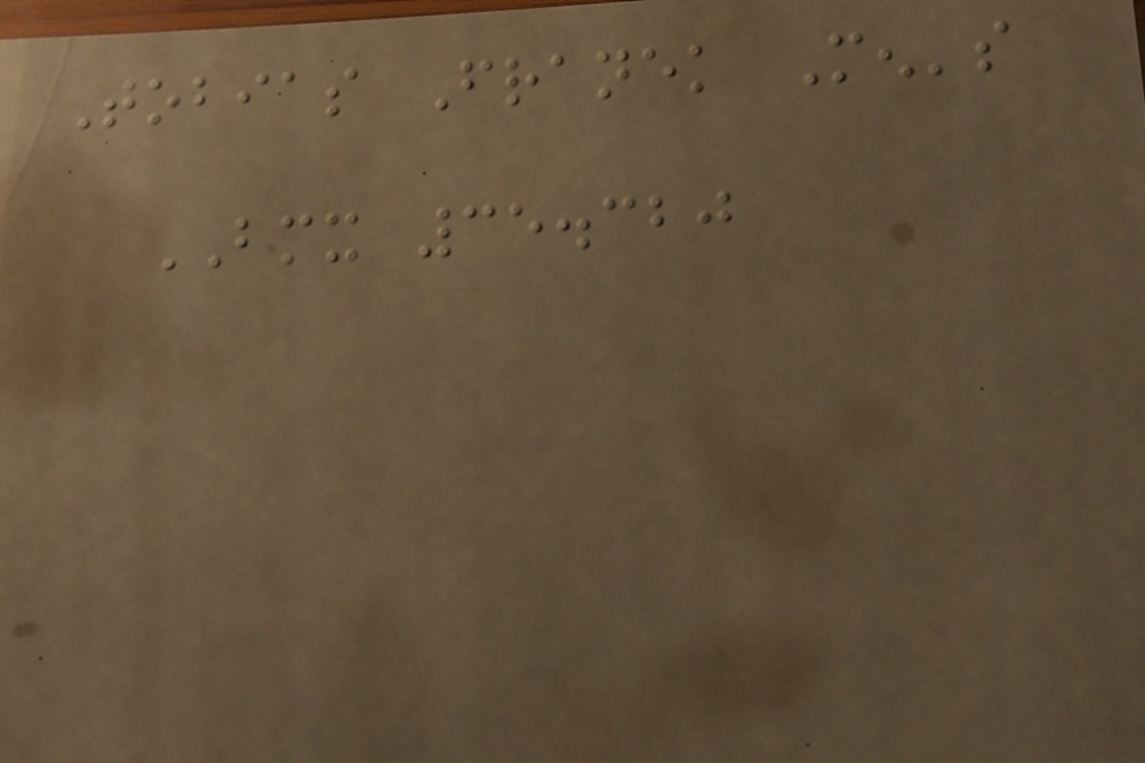Tobias Franek Men's
BMX 35.320
